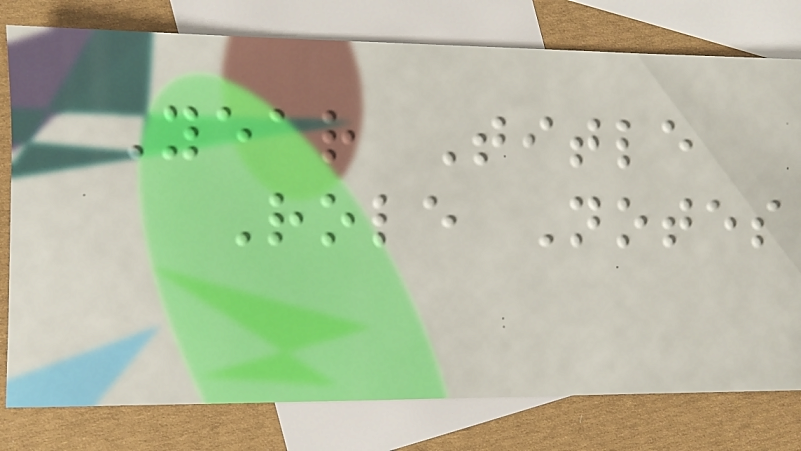Year Title
Role Notes
